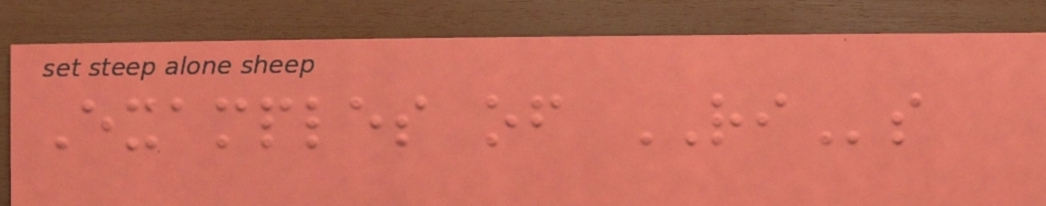Examples of RIs
